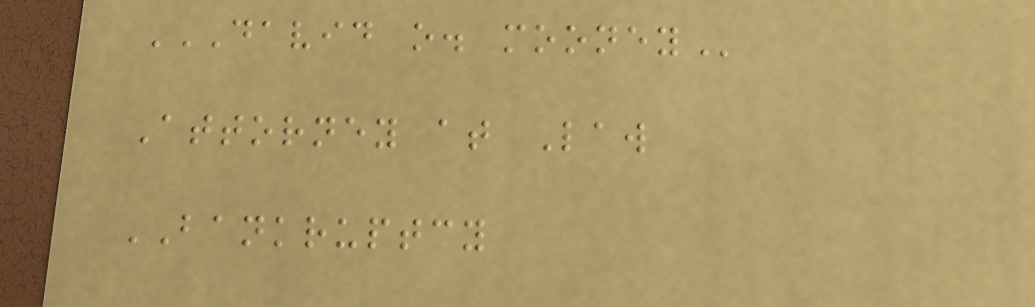DAVID O. MOONEY
Attorney at Law
BANKRUPTCY
